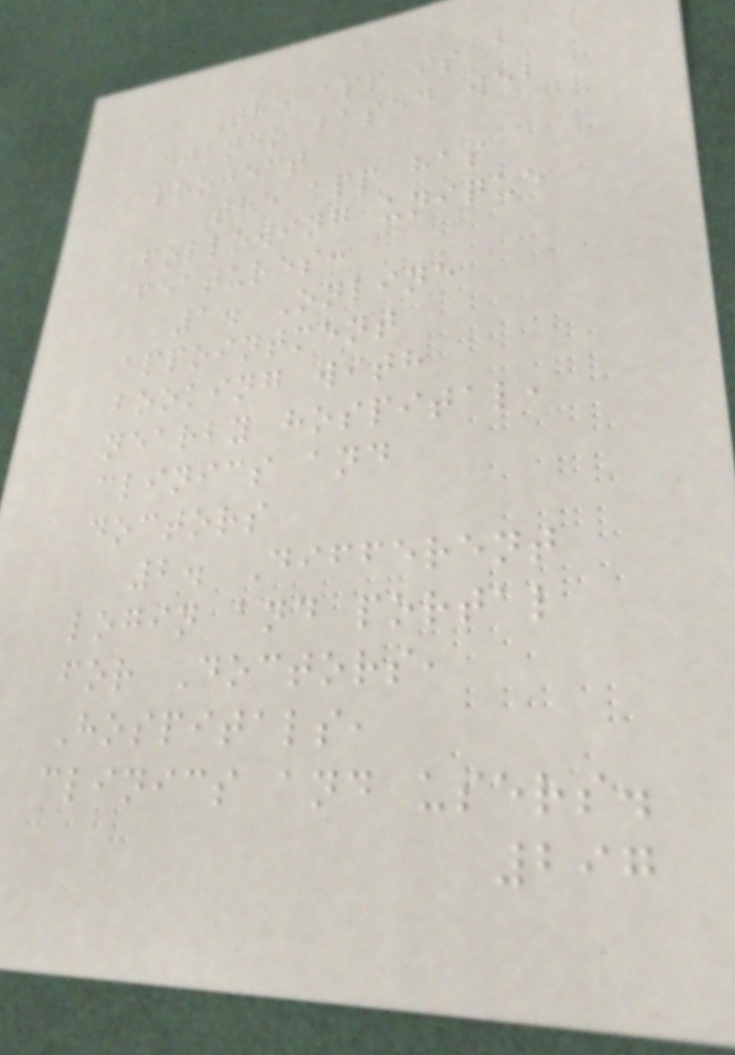The app is a
django based web
project
The app has
following unique
features:
1. Online
appointment
booking with
nearby hospital,
clinics and
doctors
2. Different
login and portal
for Doctors,
Hospitals,
clinics and users.
297
